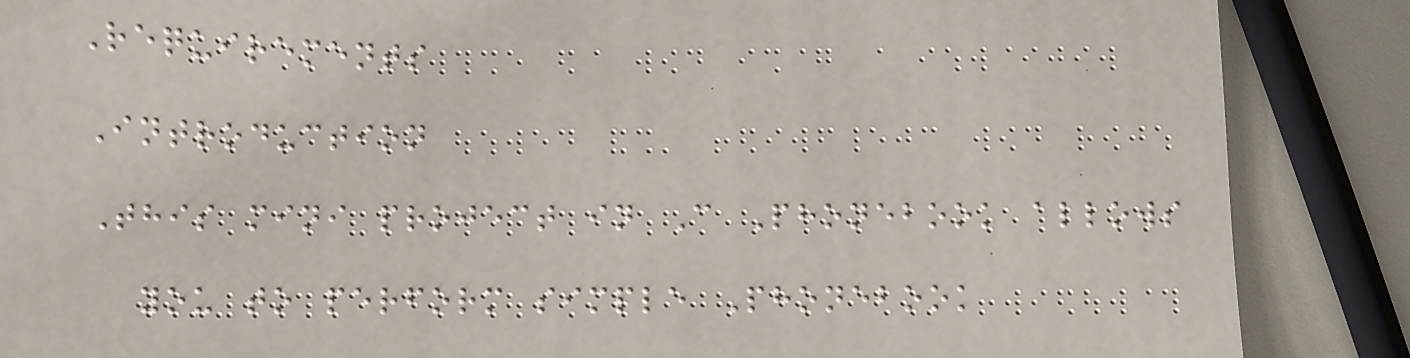Requirements
Introduction
This mini project in C Phonebook allows
you to perform simple Phonebook
